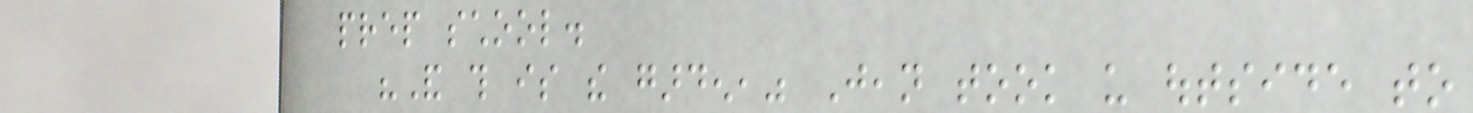prep school.
"And this is the garden," Jean took us outside to
